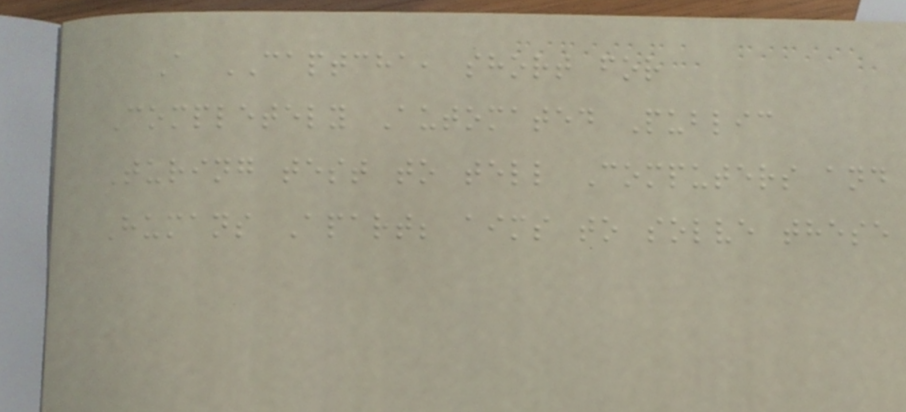A CAPTCHA, short for
Completely Automated Public
Turing test to tell Computers and
Humans Apart; aims to solve these
